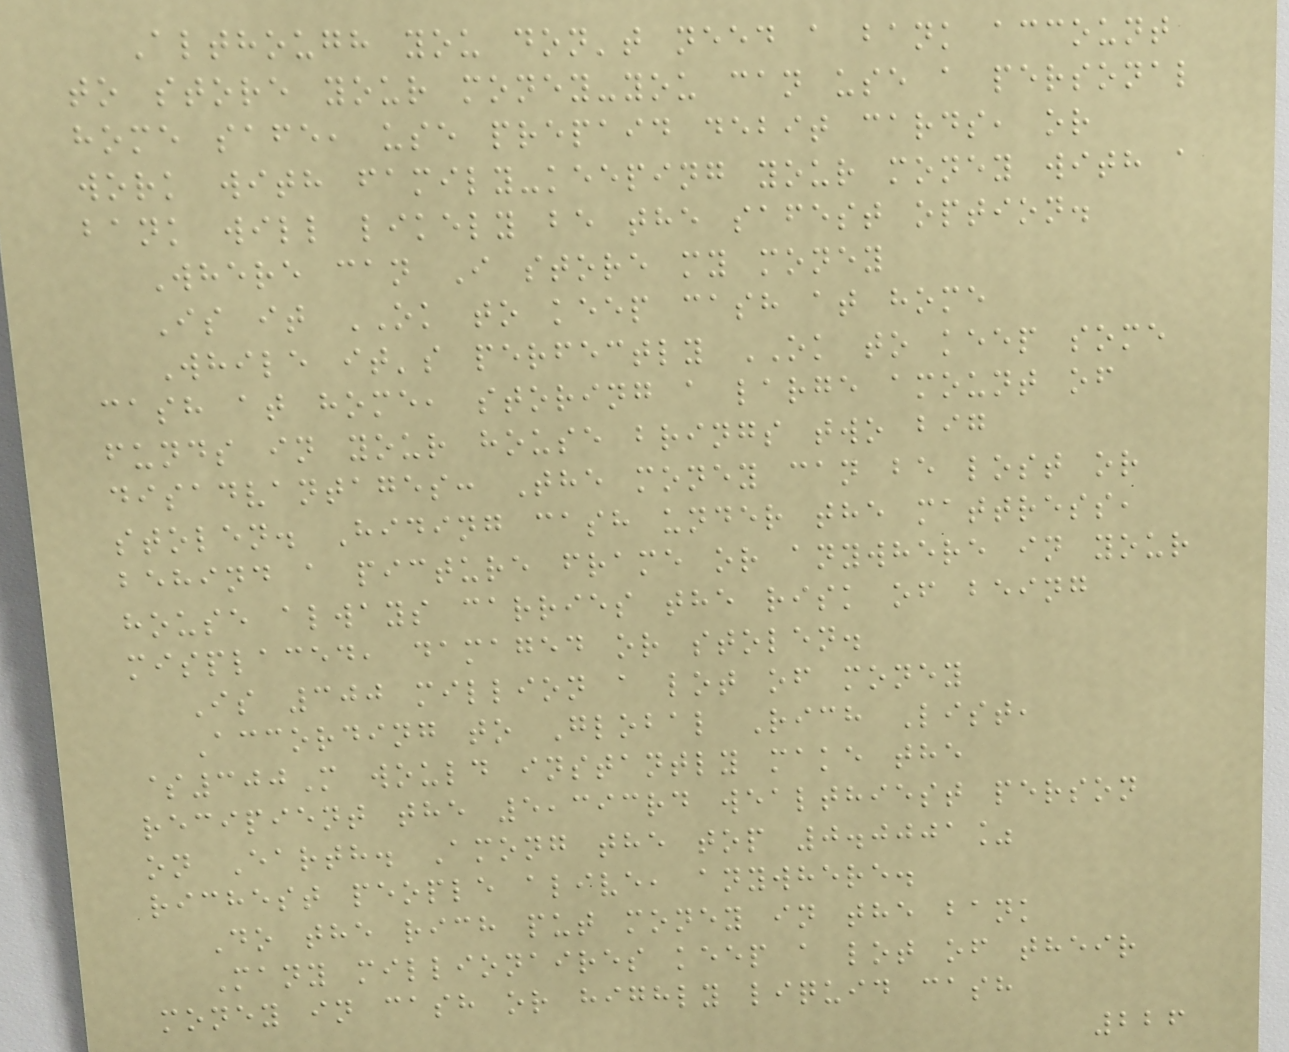Although you don't need a bank account
to store your money-you can use a personal
home safe, use prepaid debit cards, or
work with family-keeping your money with a
bank will likely be the safest option.
Where can I store my money
Is it OK to keep cash at home
While it's perfectly OK to keep some
cash at home, storing a large amount of
funds in your house brings two big
disadvantages: The money can be lost or
stolen. Hiding cash under the mattress,
behind a picture frame or anywhere in your
house always carries the risk of being
misplaced, damaged or stolen.
Is 300 million a lot of money
According to Global Rich List,
$300M would instantly make the
recipient the 5,393rd wealthiest person
on Earth. Among the top 0.0001%
richest people alive, anywhere.
Do the rich put money in the bank
Many millionaires keep a lot of their
money in cash or highly liquid cash
226
